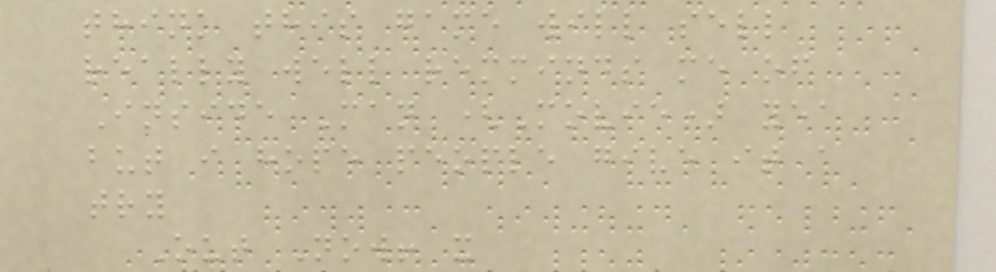think this game will sell
really well remminds me of
Inside Man (Movie) yea
but i hope people give it a
try
Out Now! x
